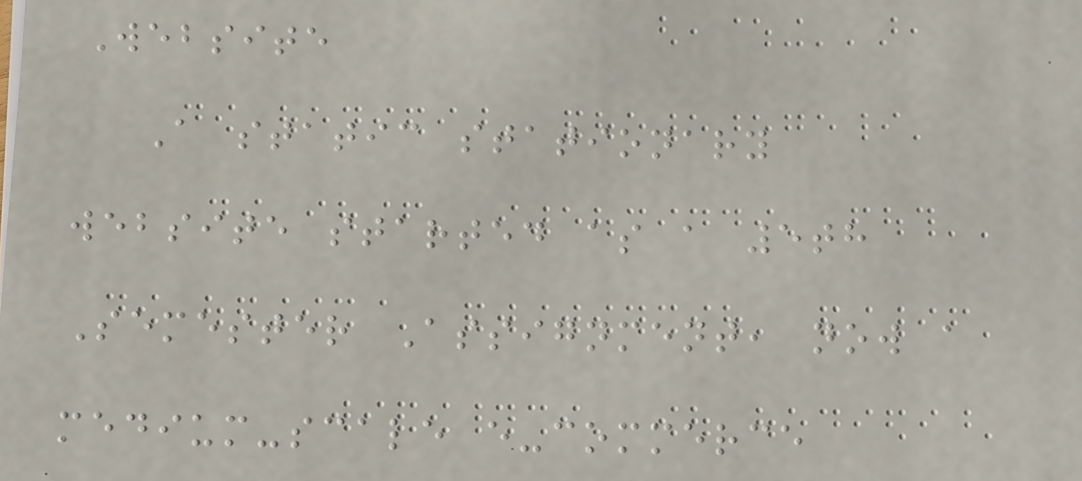Website
A static stationary
website started as a 5th
Semester Assignment, now a
medium-scale e-commerce
